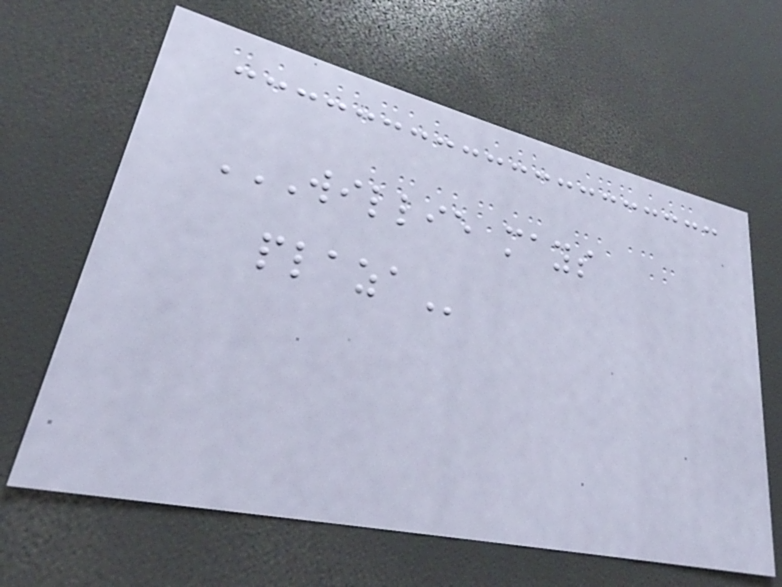WILLIE MAYS
PLAZA
